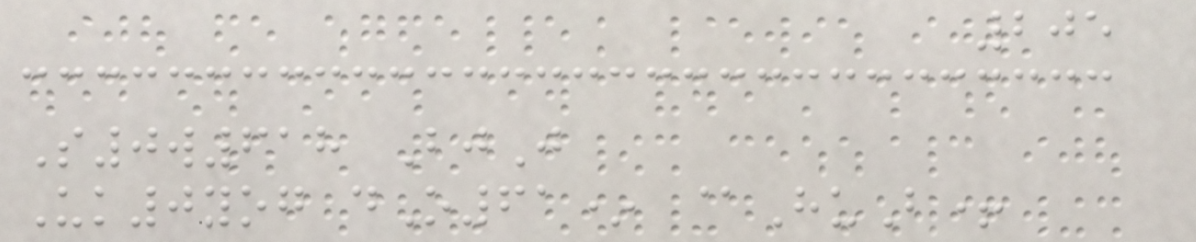205
S0w618 BjJ
Uk0yog dO61* @HuB+
